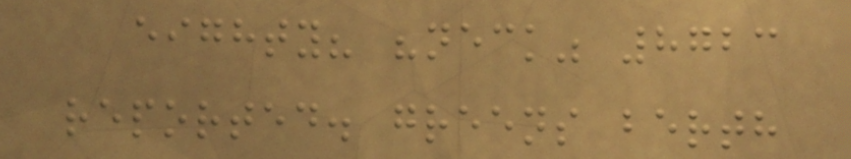eighty? "neck" 8723
reported. greens berth
